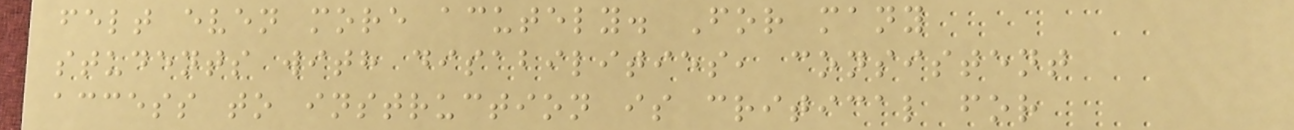felt even more acutely. For many
students with disabilities, consistent
access to instruction is critical for
